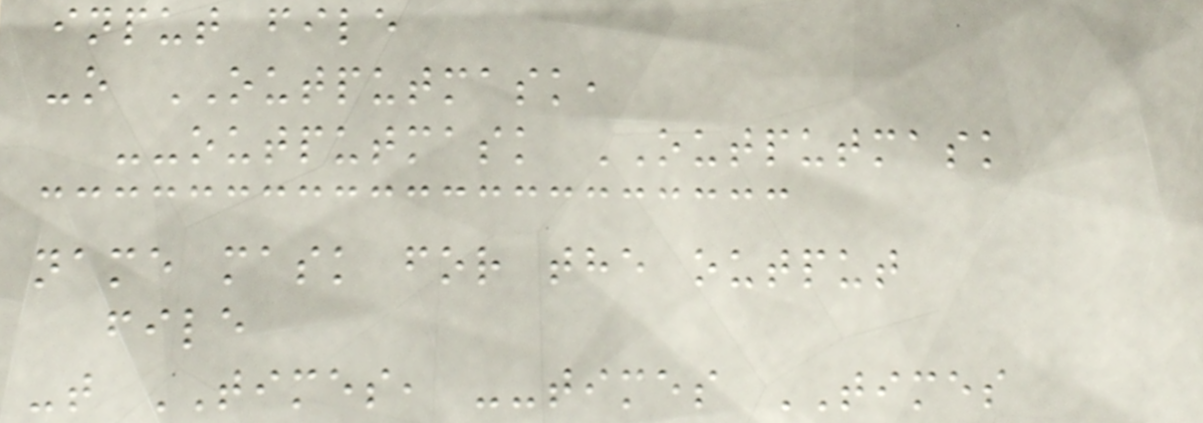input file
-o OUTPUTMASK,
--outputmask OUTPUTMASK
name mask for the output
file
-t TIMES, --times TIMES
